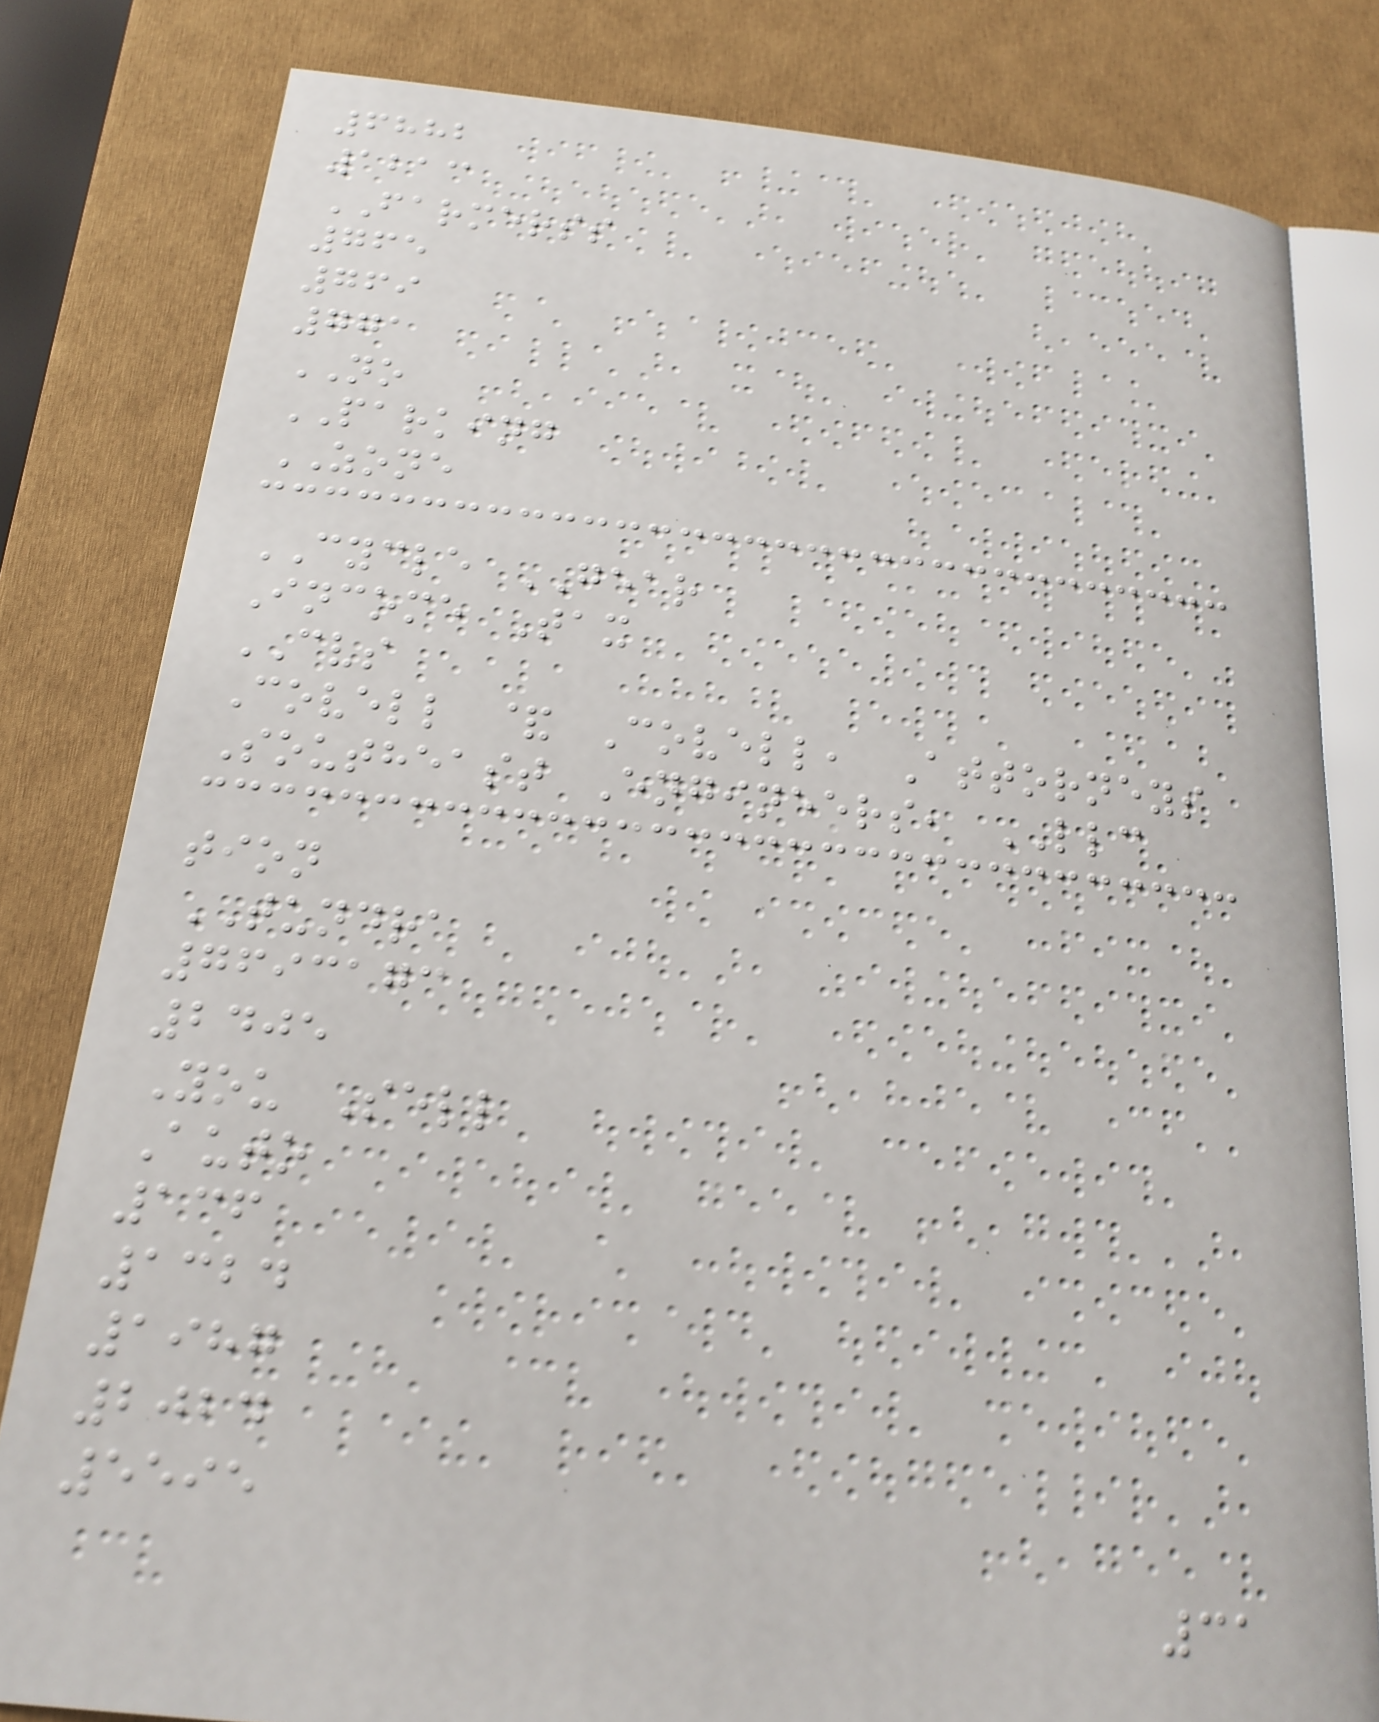6882
1213
FARMERSS
765
769
771
NO
PARKING
ZONE
CYCLE GEAR
Income Tax
CVS
Covell & Covell, Attorneys
Southeast Engineers, LLC
tion
TUNDRA
7693173
2405
You Sell
Auto
136
1324
1987
2024
5595
31
